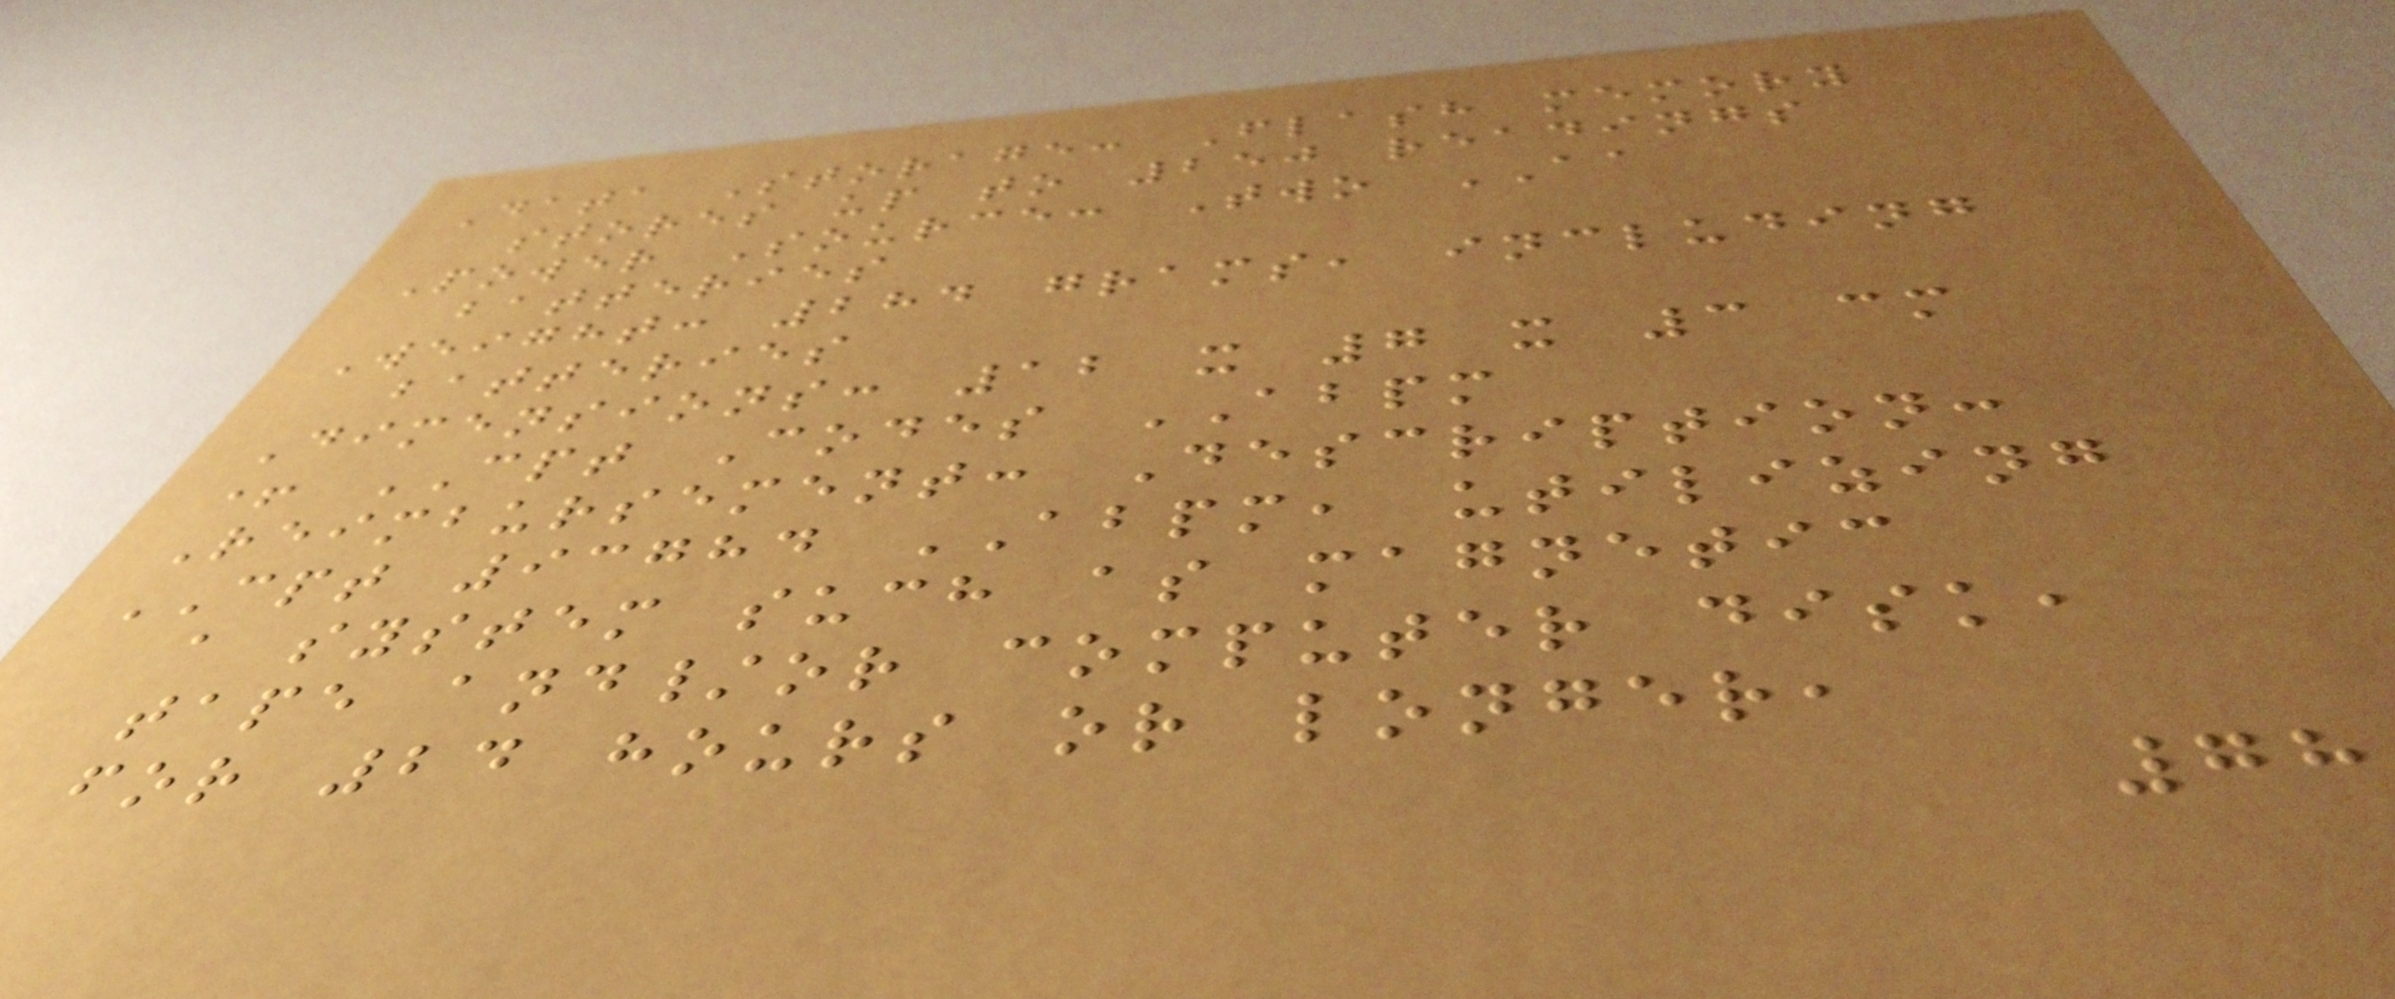Data Storage: Flash memory
stores up to 250 readings
Power Source: Two AA
batteries
Weight: 284 grams, including
batteries
Dimensions: 12 x 7 x 3 cm
+ CPT Codes ABPM
Reimbursement: Description:
CPT 93784 ABPM, utilizing
a system such as magnetic
tape and/or computer disk,
for 24 hours or longer,
78
